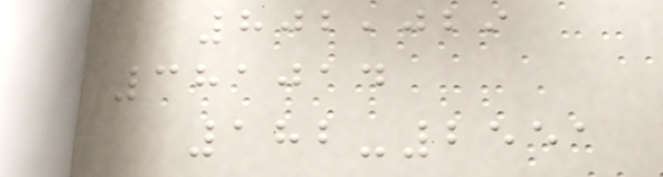802,029
381014
182-2551
